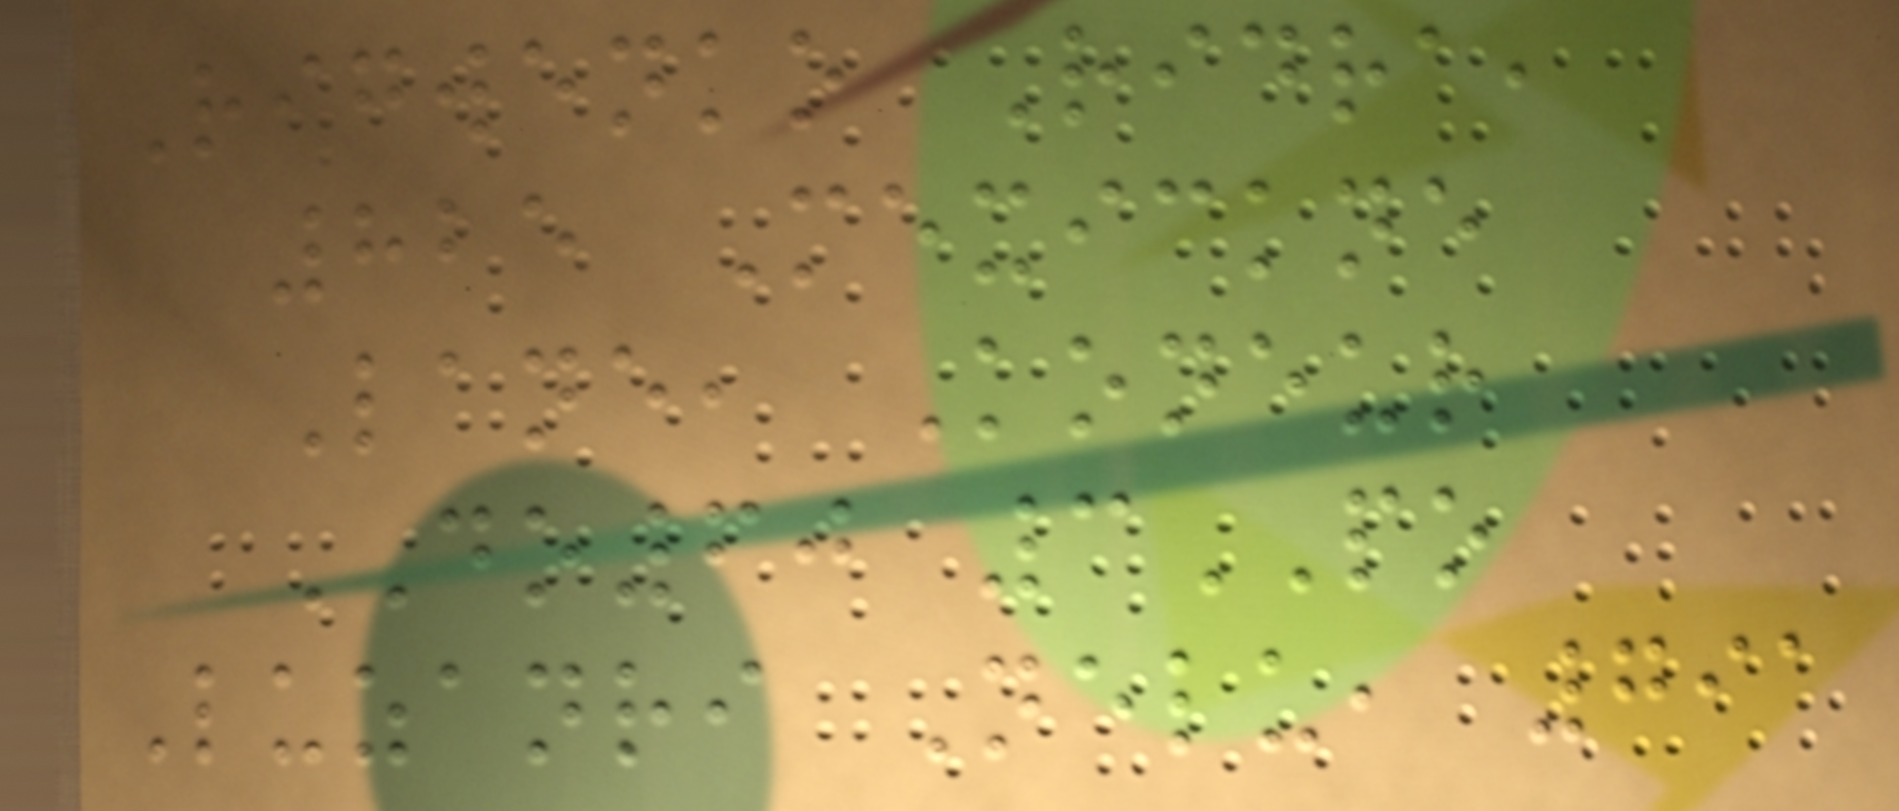Rigwenko Ridra,
825 Mexickne
Lane, Koneur
DO60 3PO
Luzanri Nelu, 791
